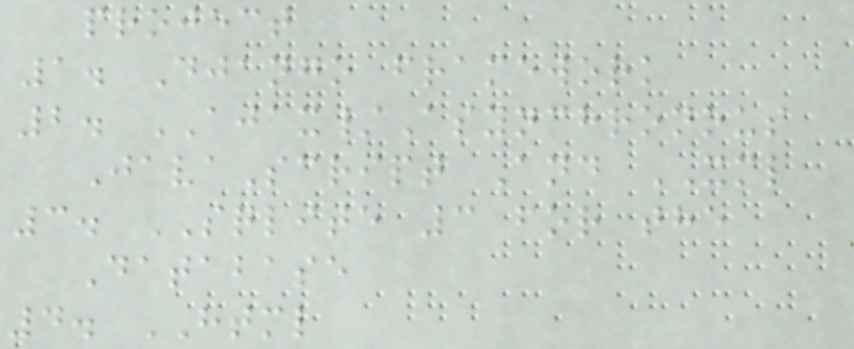project
1. Django framework
2. AJAX/Asynchronous
JavaScript And XML
3. SQLITE 3 for the
Database
4. HTML
